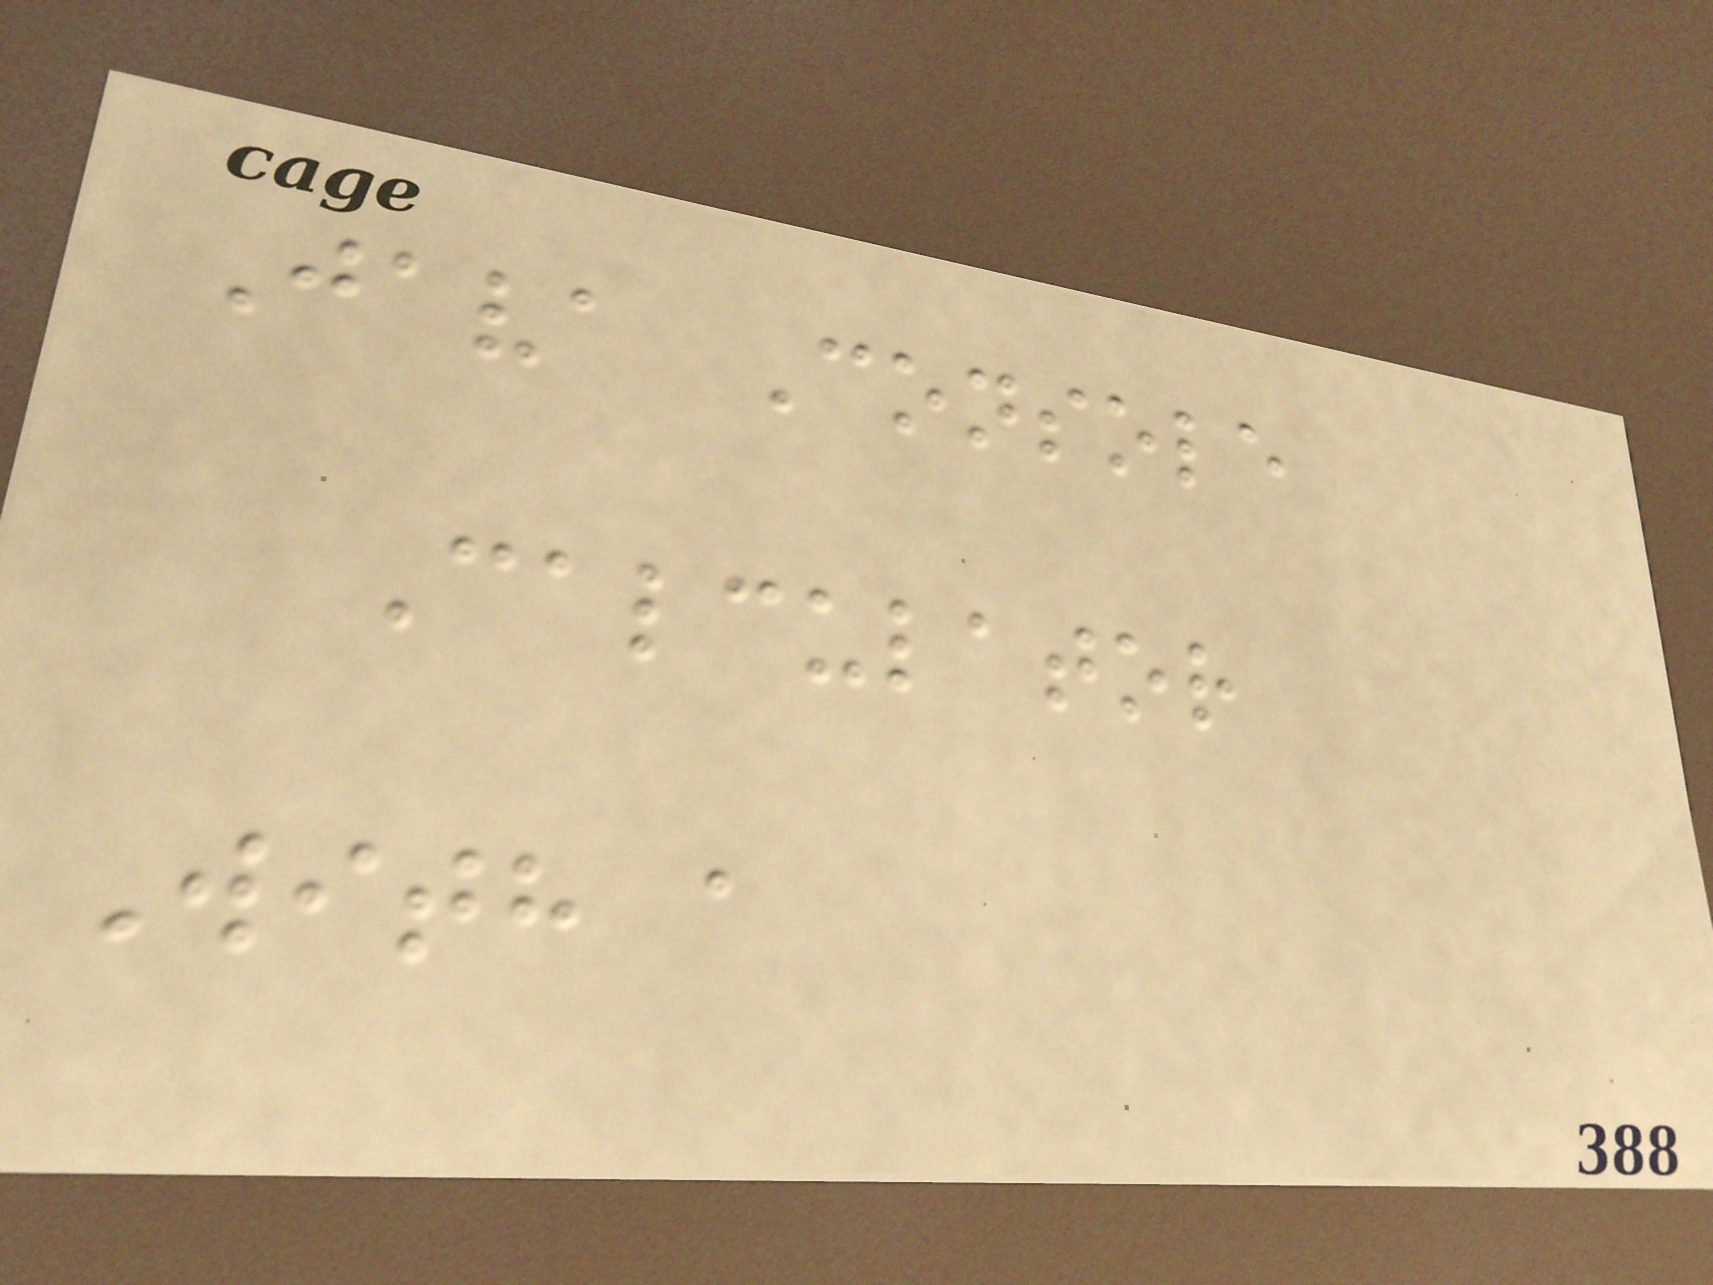Java Console
Calculator
With a
